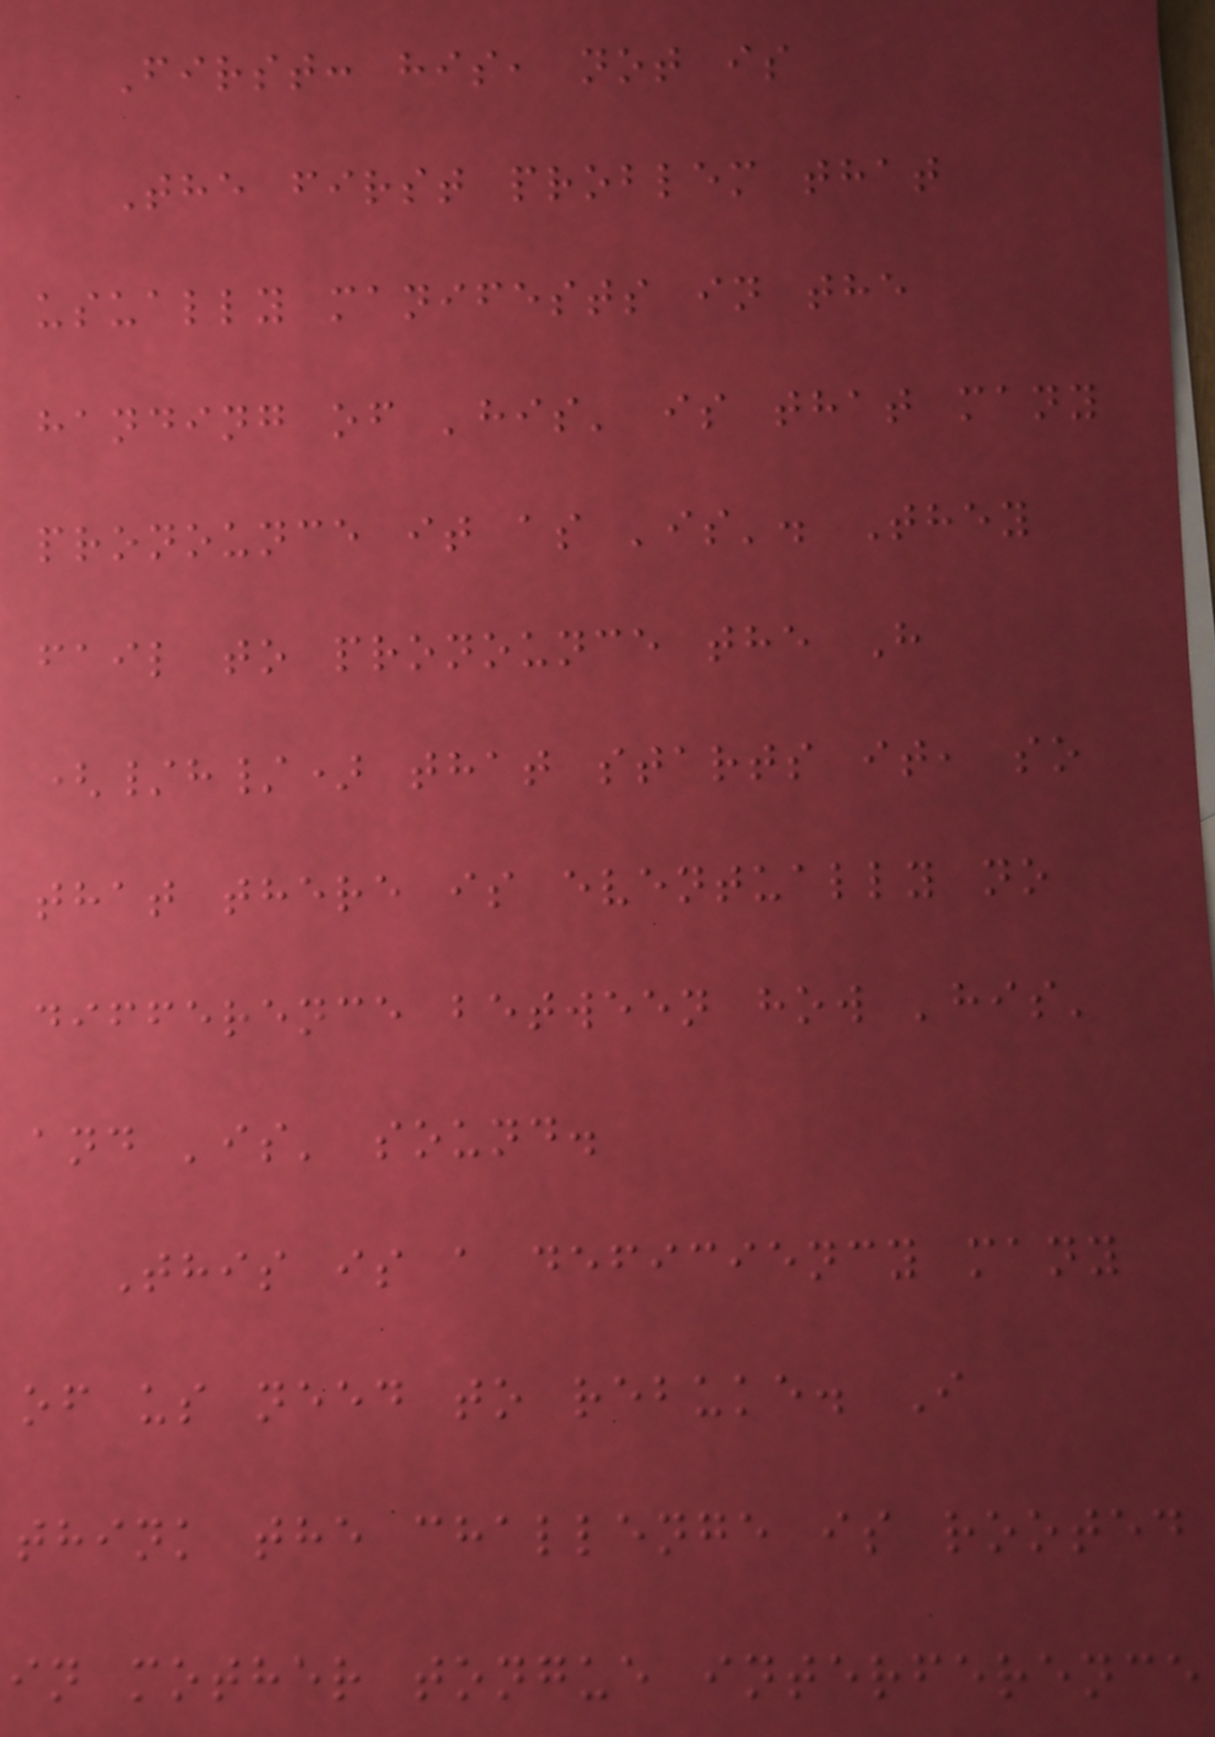First: his, not is
The first problem that
usually manifests in the
handing of 'his' is that many
pronounce it as 'is'. They
fail to pronounce the H
(/h/) that starts it, so
that there is eventually no
difference between how 'his'
and 'is' sound.
This is a deficiency many
of us need to rebuke. I
think the challenge is rooted
in mother tongue interference
